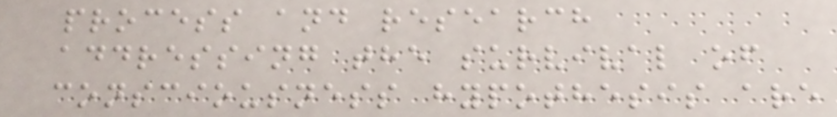process and research
addressing the survival of
consciousness hypothesis are
